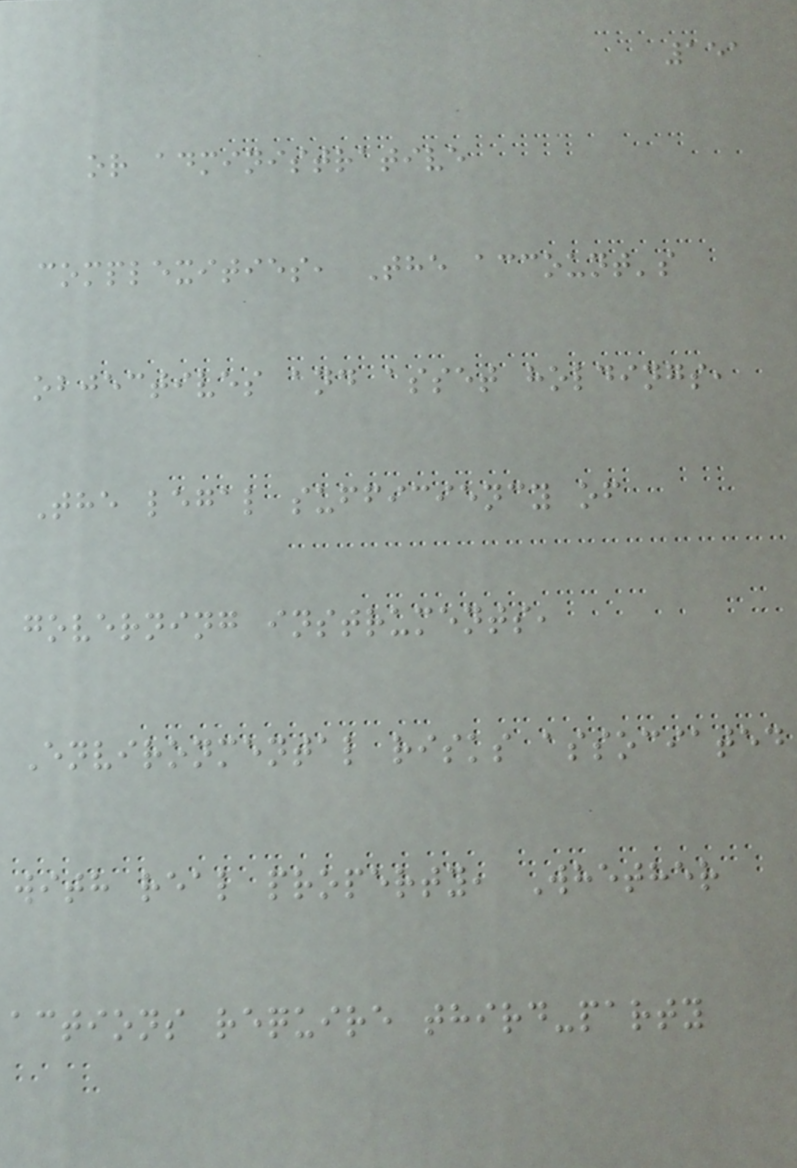151
or administrative
complexities, The account's
objectives and asset holdings,
The legal sufficiency of
governing instruments,
Environmental risks associated
with real property, Whether
actions require third-party
